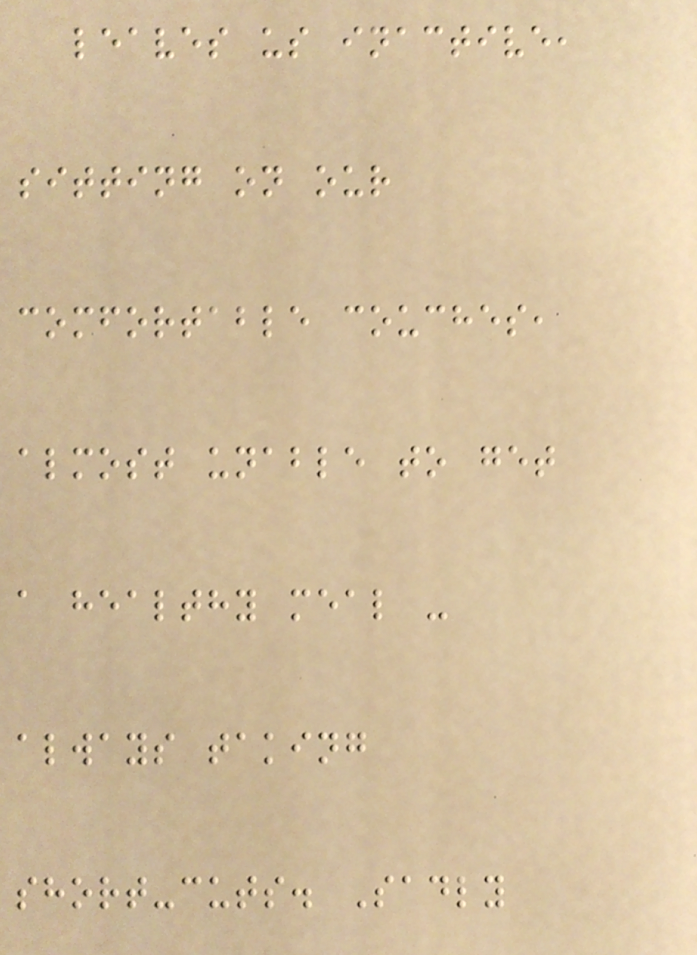leaves us inactive,
sitting on our
comfortable couches,
almost unable to get
a healthy meal -
always taking
short-cuts. Sadly
